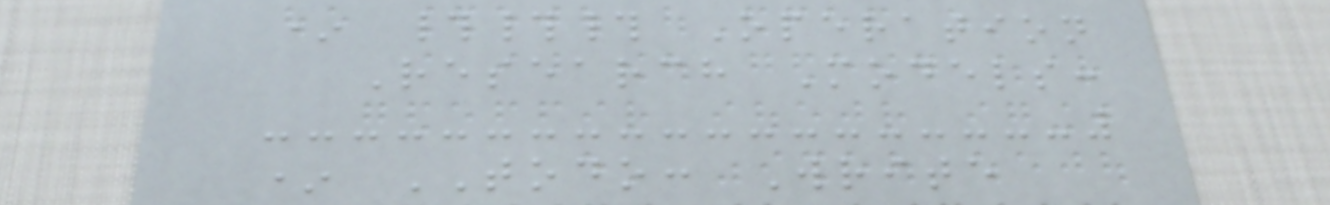* ### Operation
Research Models:
* TODO: Write
